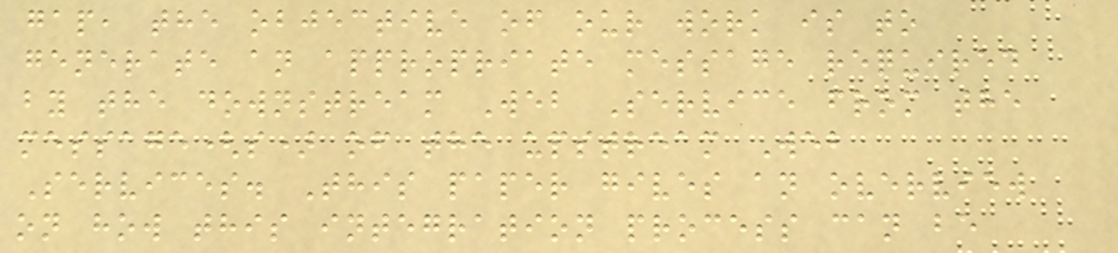gap, the objective of our work is to
generate an appropriate message required
by the downstream Web Service from the
message(s) of the upstream Web
Services. This paper gives an overview
on how this integration process can be
